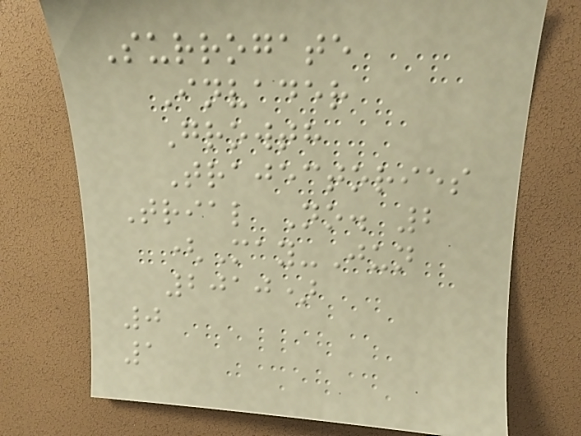Surrogate
Invader
Growth
Trajectories
Trial No. 2
(May-Jun
2010)
0
1
